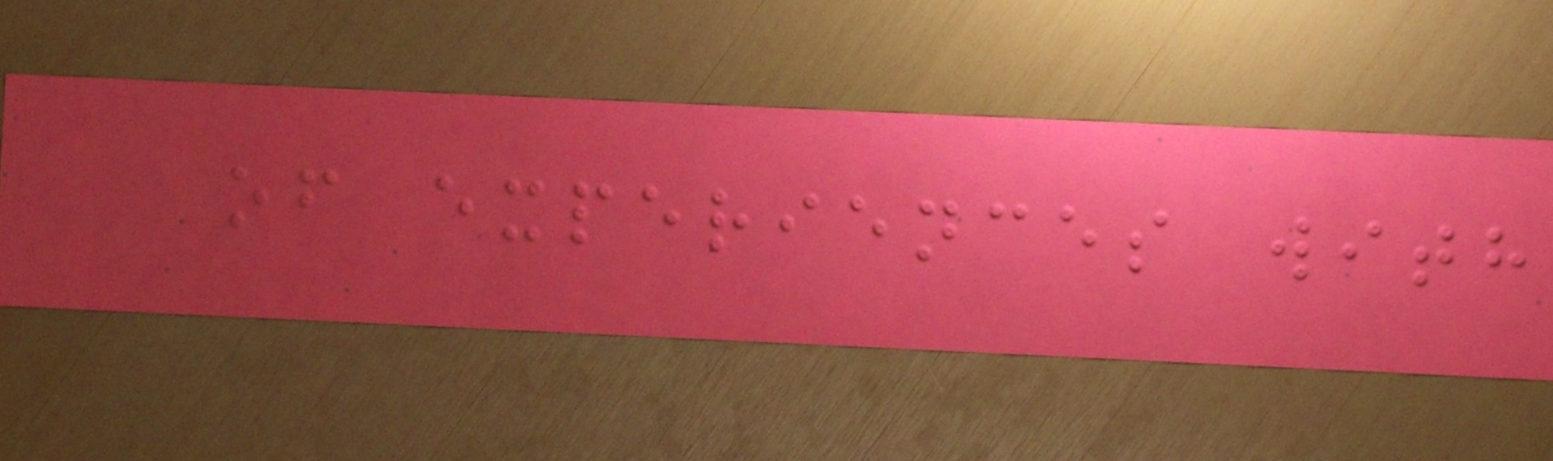of experiences with
